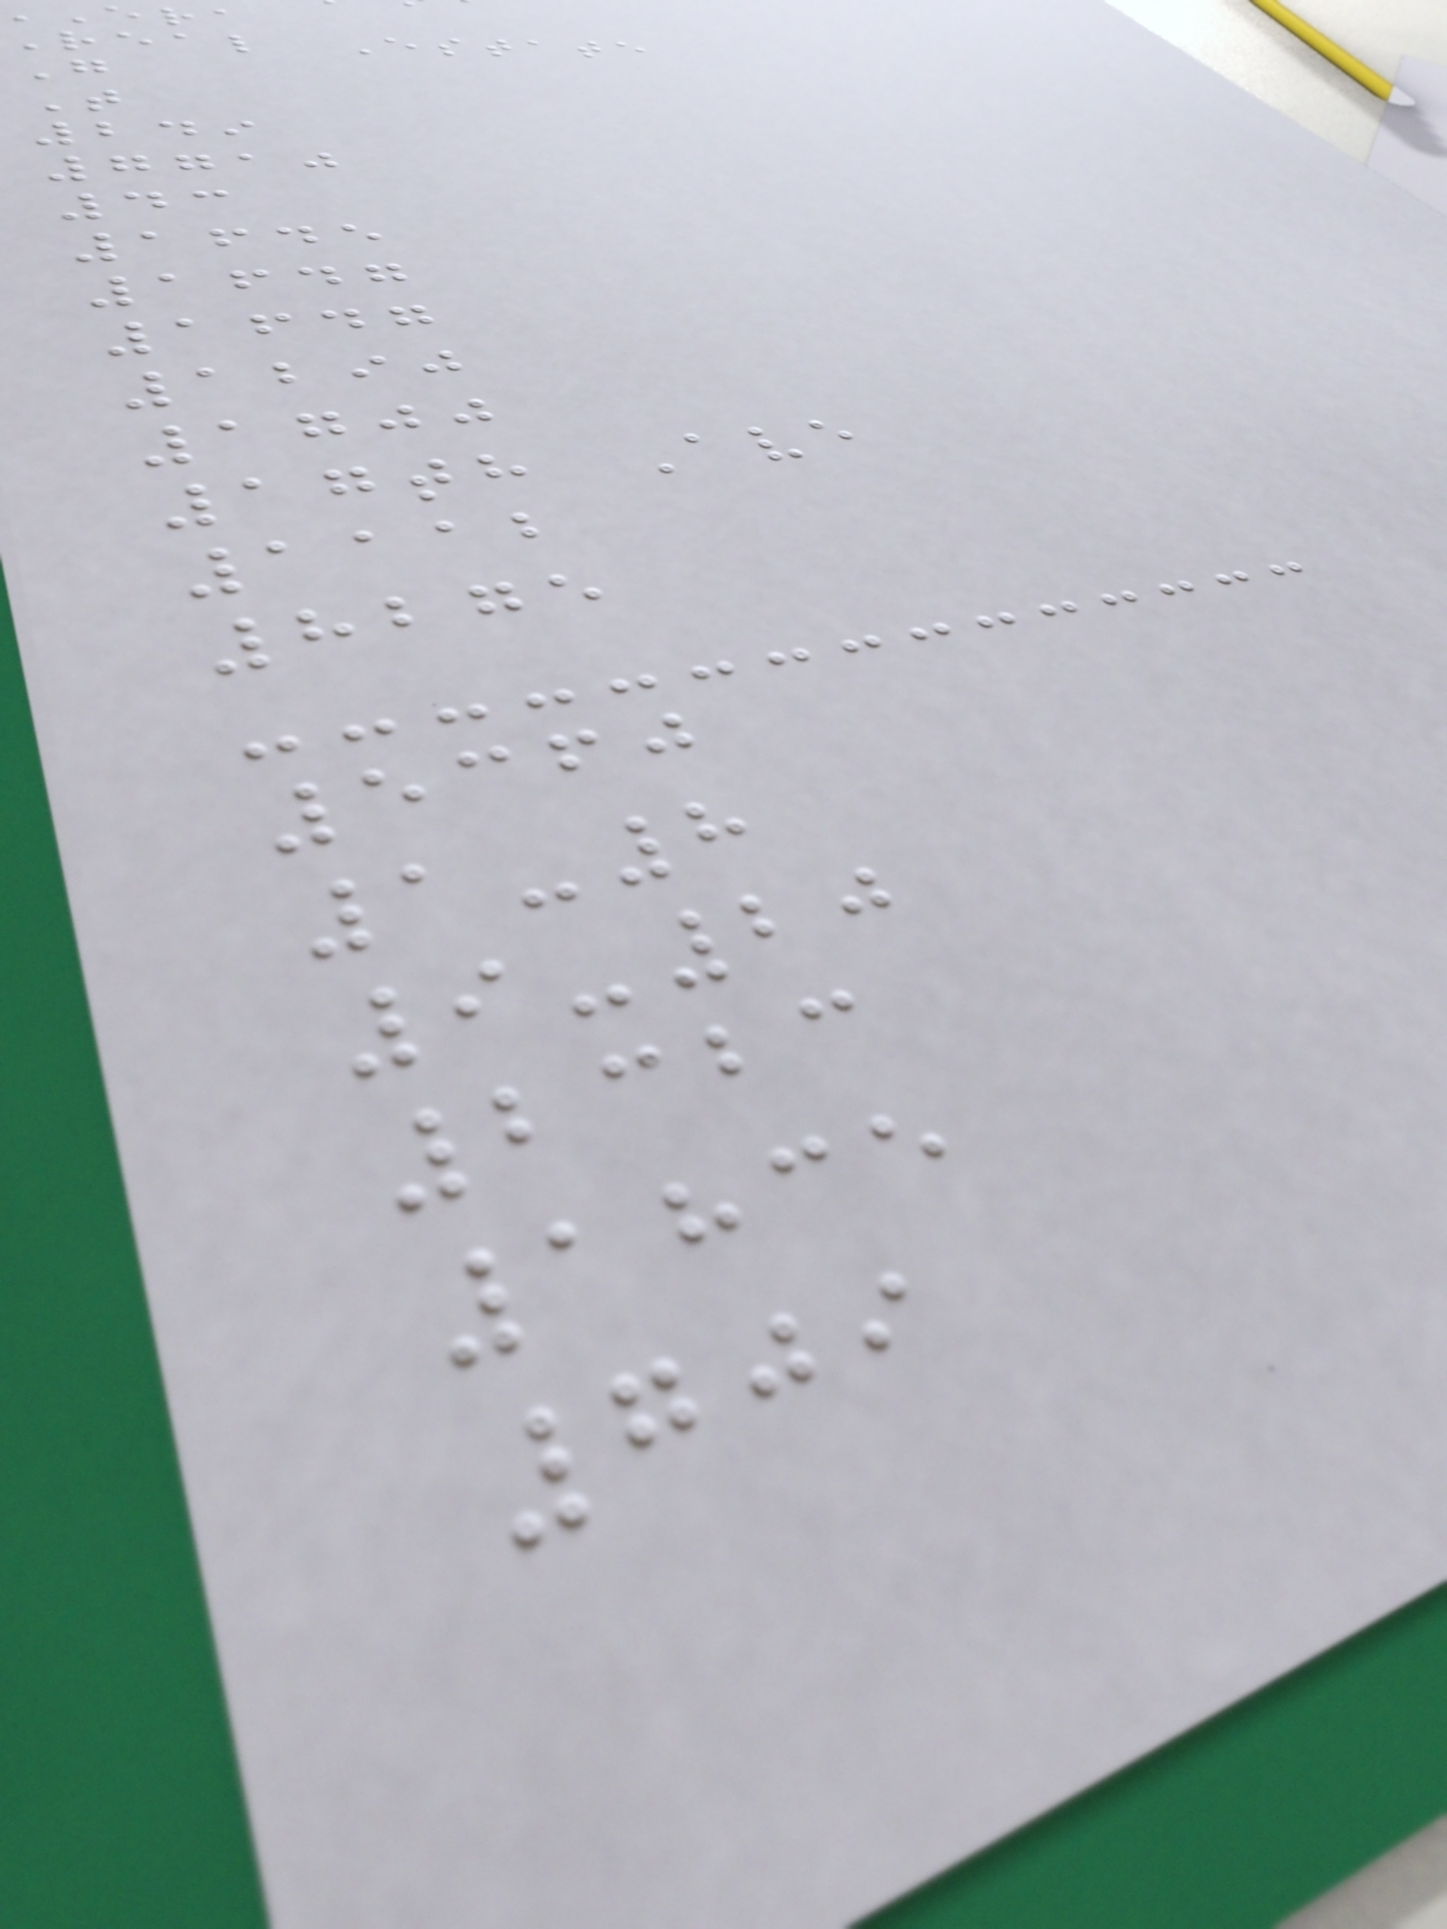real Estate
G
T
249
7710
43
1645
1647
1647
1290
1700
17th Ave
1112
8275
5360
1-8
9-20
2323
1835
709
